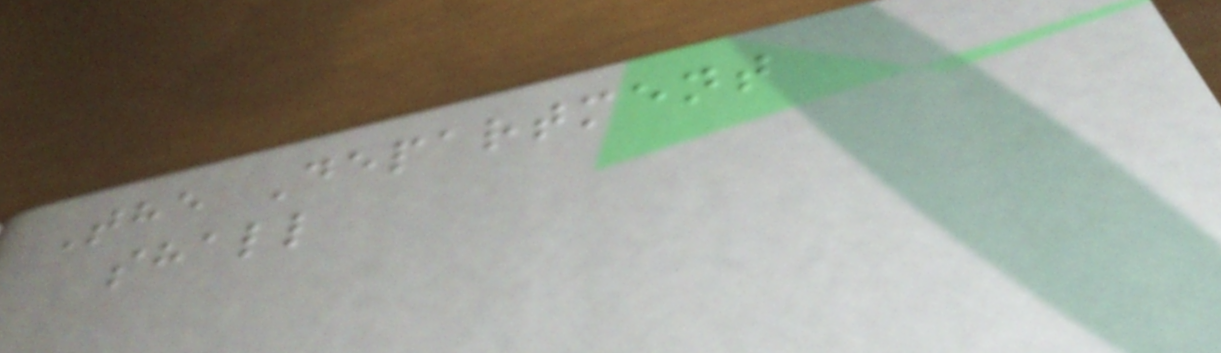The Department
shall
